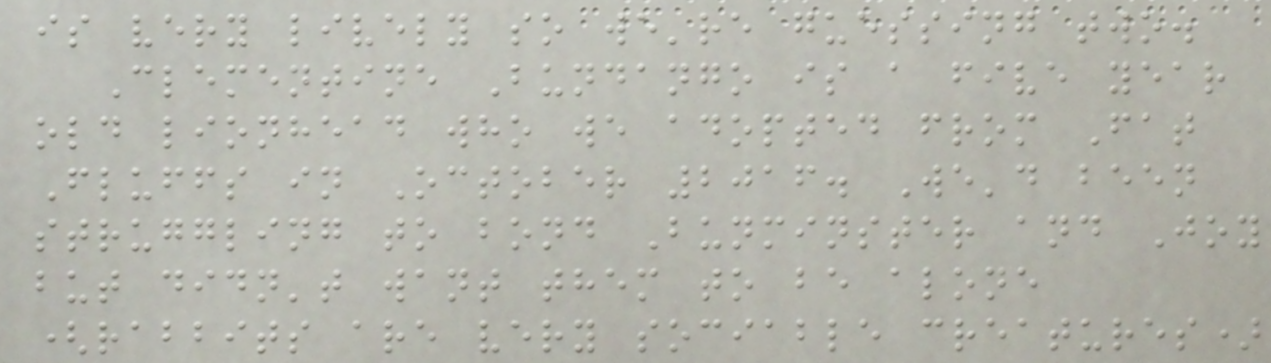is very lively so we're guessing two.
Clementine Bundango is a five year
old lionhead who we adopted from Fat
Fluffs in October 2016. We'd been
struggling to bond Bunminster and Joy
but didn't want them to be alone
(rabbits are very sociable creatures)
